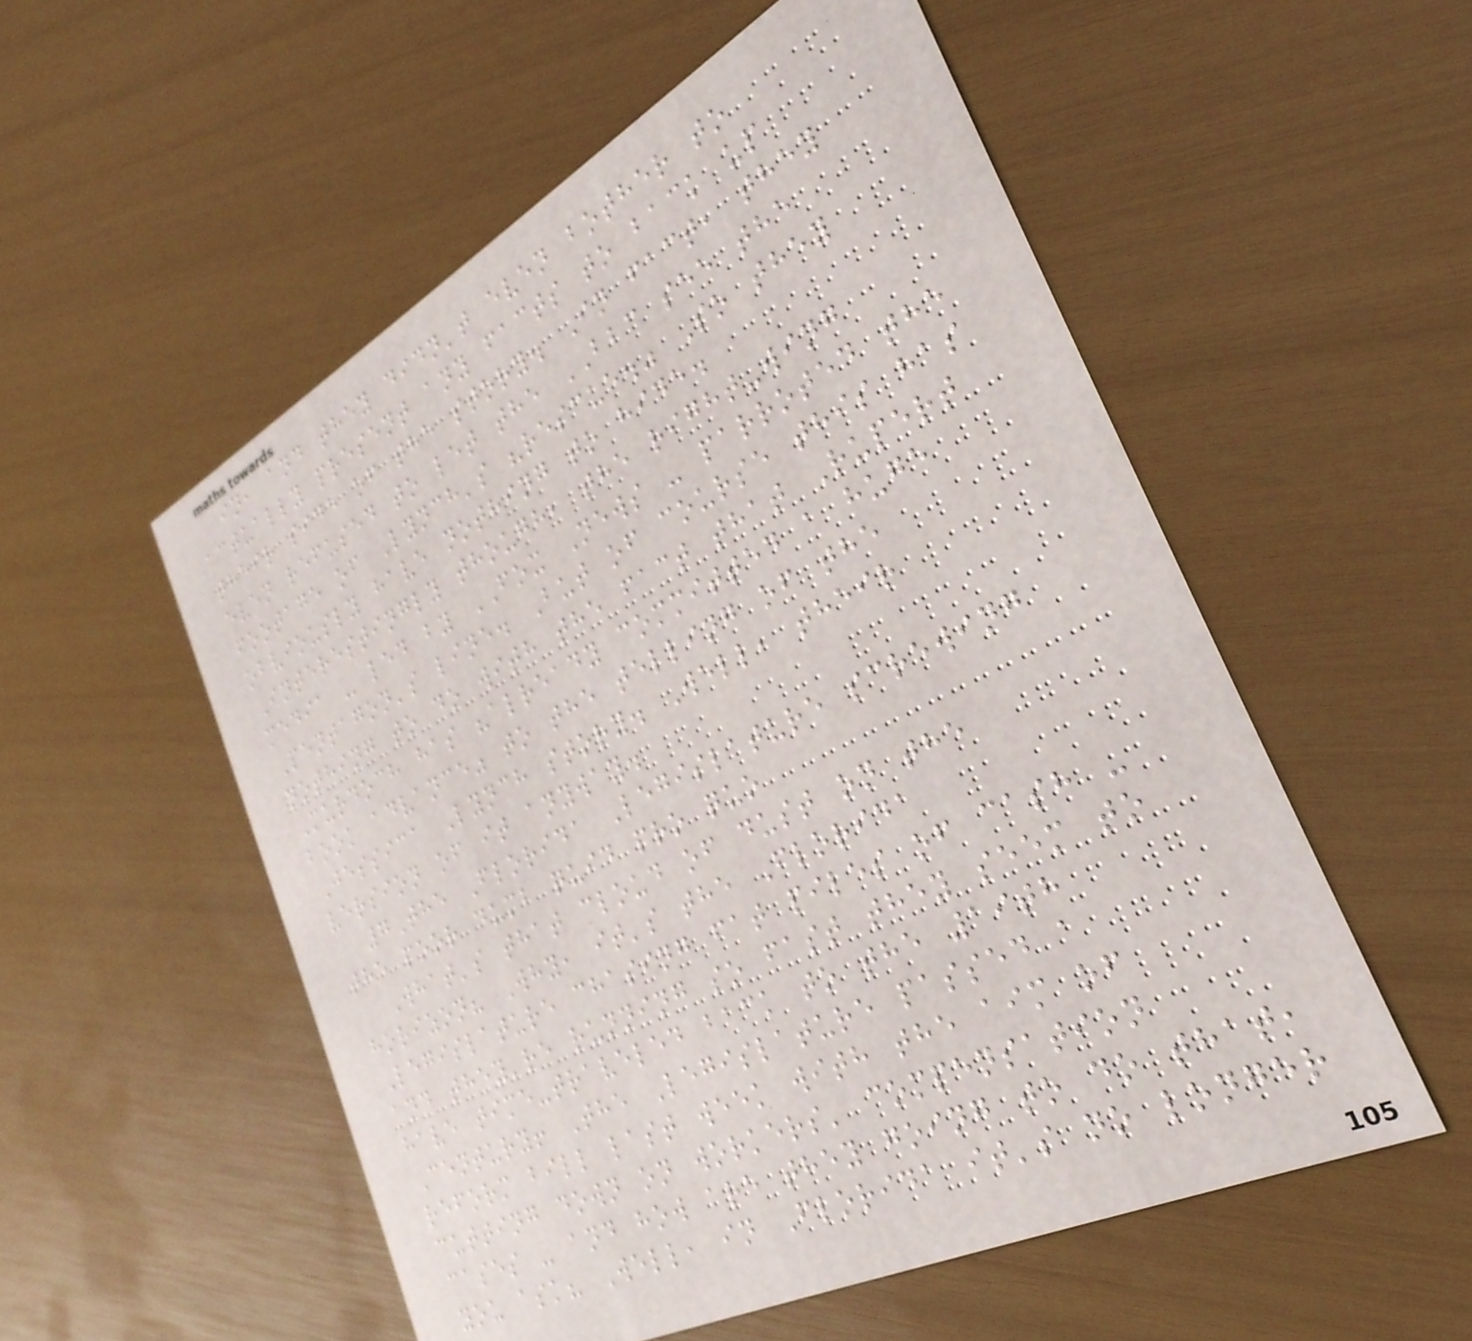in, and they didn't even bother to
actually present any facts to back up
their side of the story. In fact, they
even refused to let the BBC see the
footage of Lynch's "rescue." So they
obviously have nothing to hide.
Interestingly though, the right-wing
media - led by FOX News - parroted the
Pentagon's line. But of course this has
nothing to do with the fact that Rupert
Murdoch has "already committed a huge
book advance" to the telling of the
Jessica Lynch story. Well, their
version of it anyway.
7The Florida Legislature screwing
the poor dumb quid pro quo
What's that cloud of dust on the
horizon? Why, it's the Florida
Legislature chasing fat piles of cash -
and they're running so fast they seem to
have time-traveled back to the 19th
Century! The Legislature passed a
reform bill last week with the aim of
cutting down on workers' compensation
cases - and how are they going to do that,
you ask? Well, in Florida it's no longer
